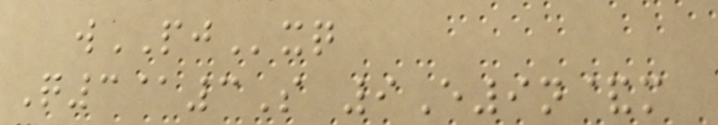wPJxq
Q3@3S 9E9n&m
